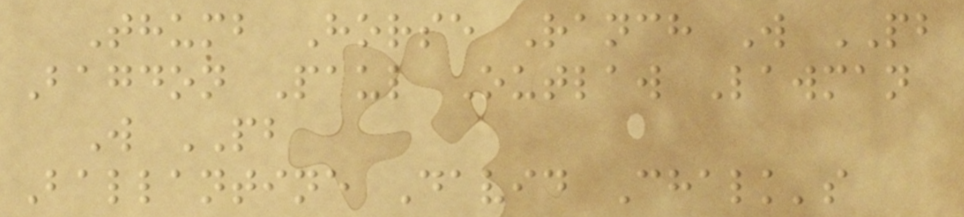Thumb Horse Ranch W PB
Bagdon Paul Outlaw Lawman
W PB
Ballantine David Chalk's
